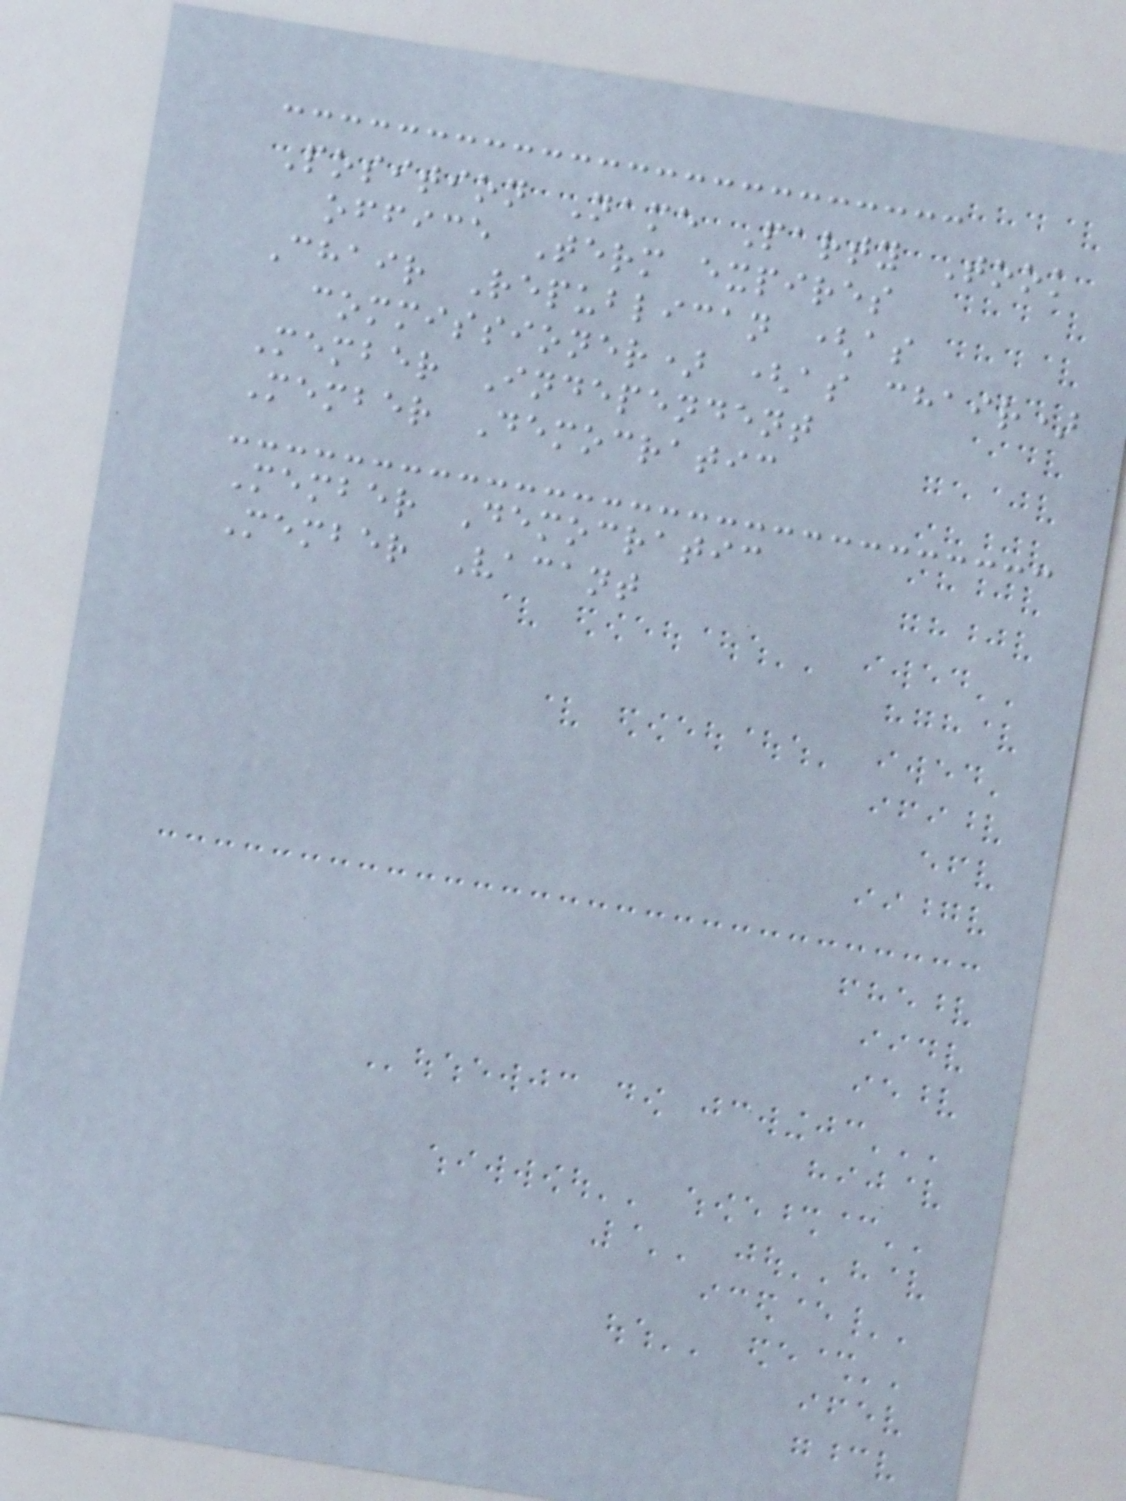Position Name Party Took
office Term expires
Chair Republican (as
commissioner) (as chair)
Member Independent
Member Democratic
Member Democratic
Member Vacant
